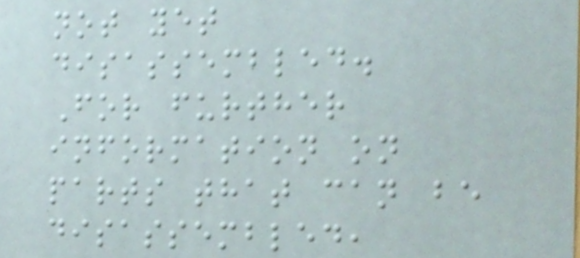not yet
disassembled.
For further
information on
parts that can be
disassembled,
